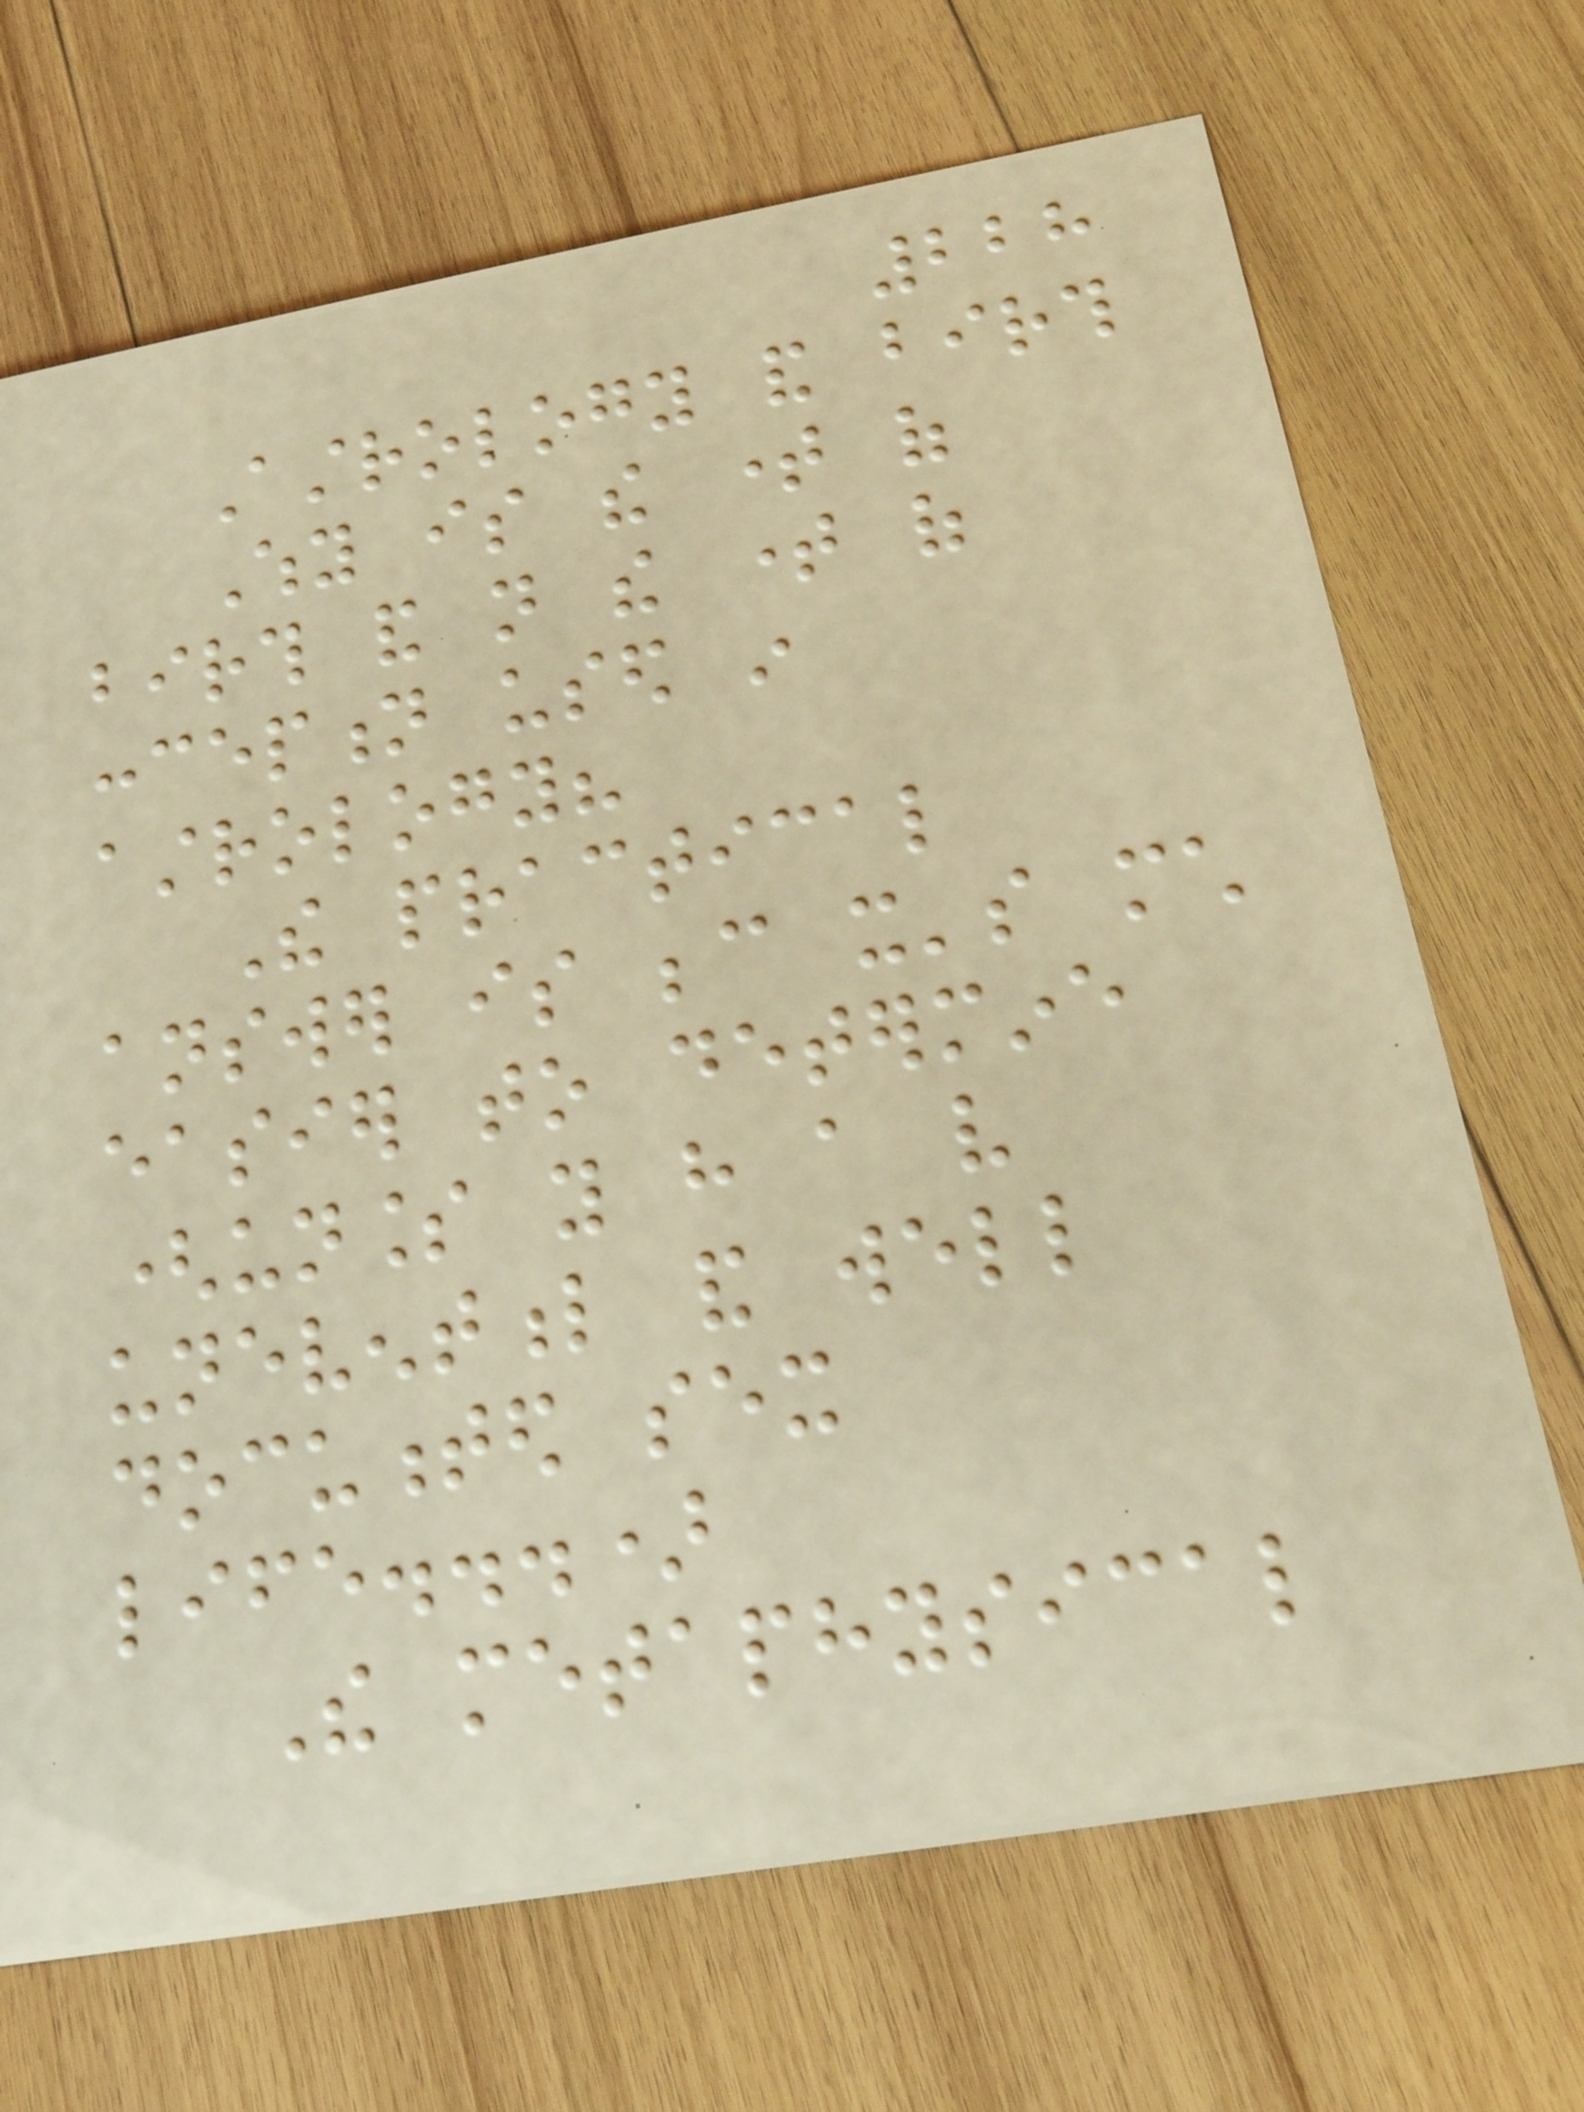228
Astrology and birth
Why is the time of
birth and not the time of
conception used in
astrology?
The practical
answer is because it's much
easier to determine
(unless you have a very
uneventful and well
documented sex
life...)
The metaphysical
